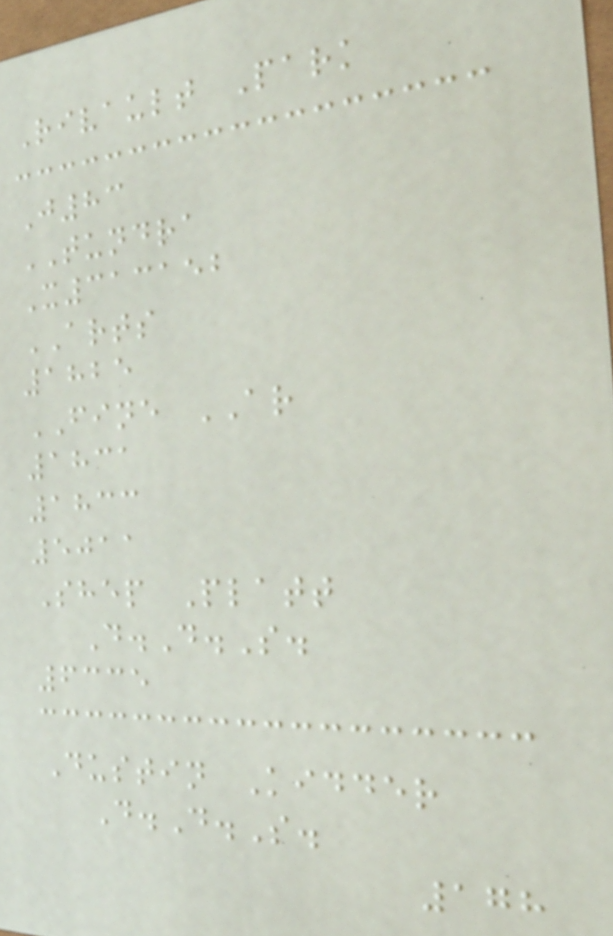Rivault Park
J83
TUNDRA
X313152
ARTS
1825
FINE AR
1831
1833
5011
Shep Platt
D.D.S.
6335
Dustin Kidder
D.D.S.
178
